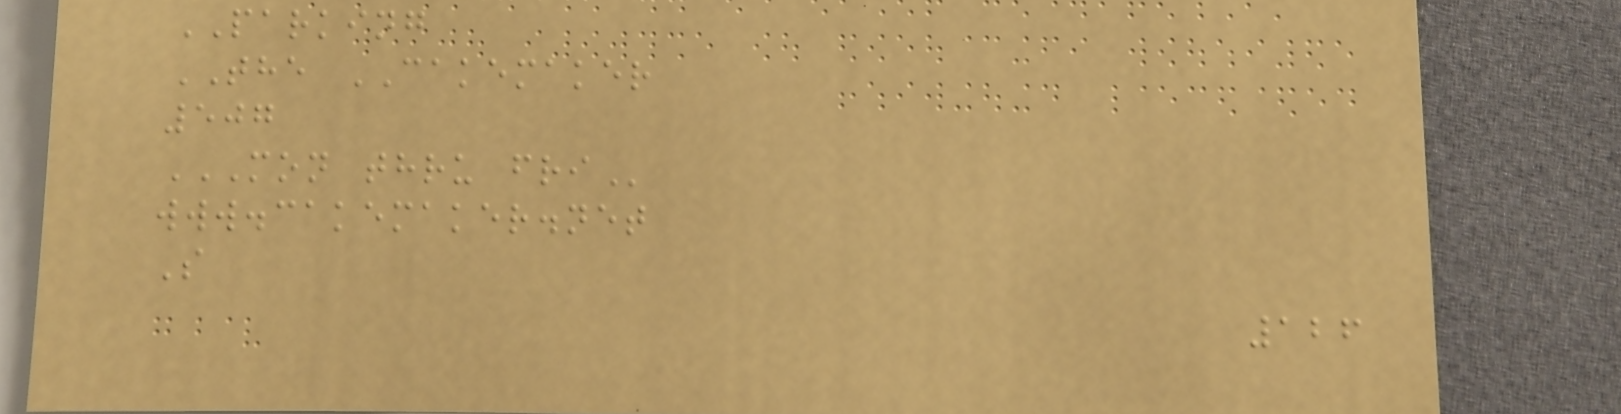PARKING
THE CAKEMAKER
507
MON THRU FRI
www.cakemaker.net
S
126
